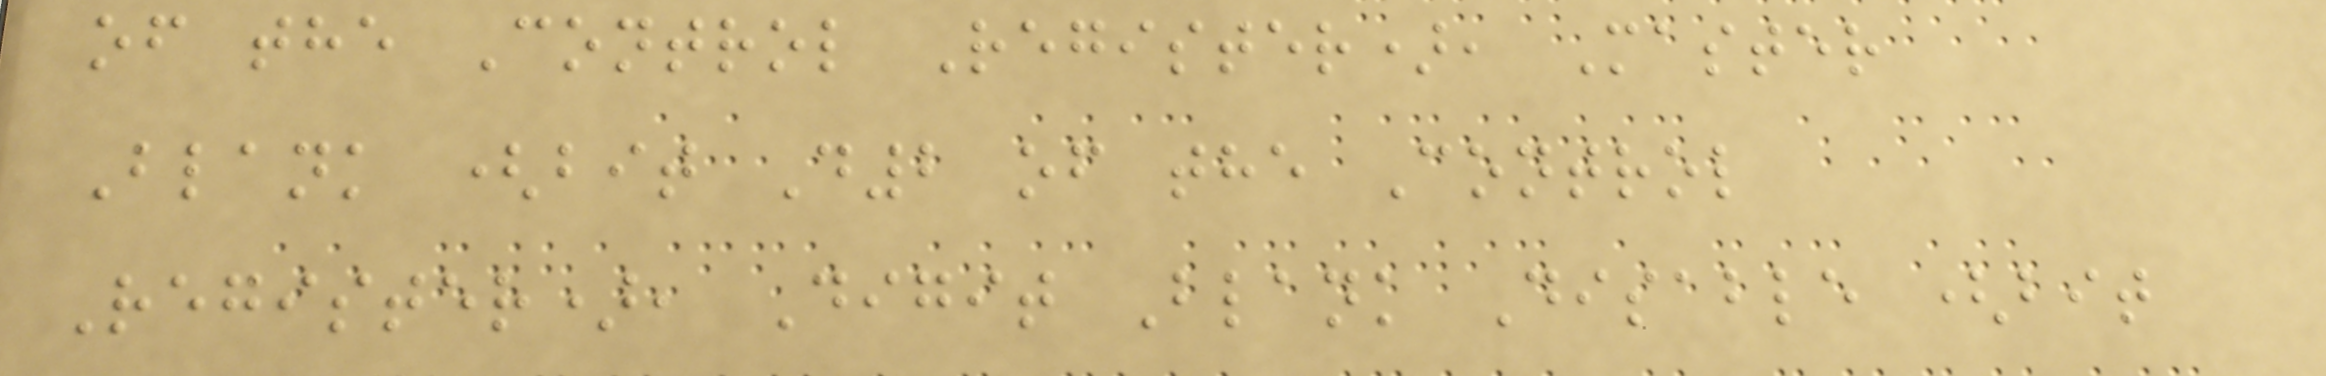of the Control Register), Master
Blank (bit D2 of the Control
Register), Digit Blank Disable (bit
